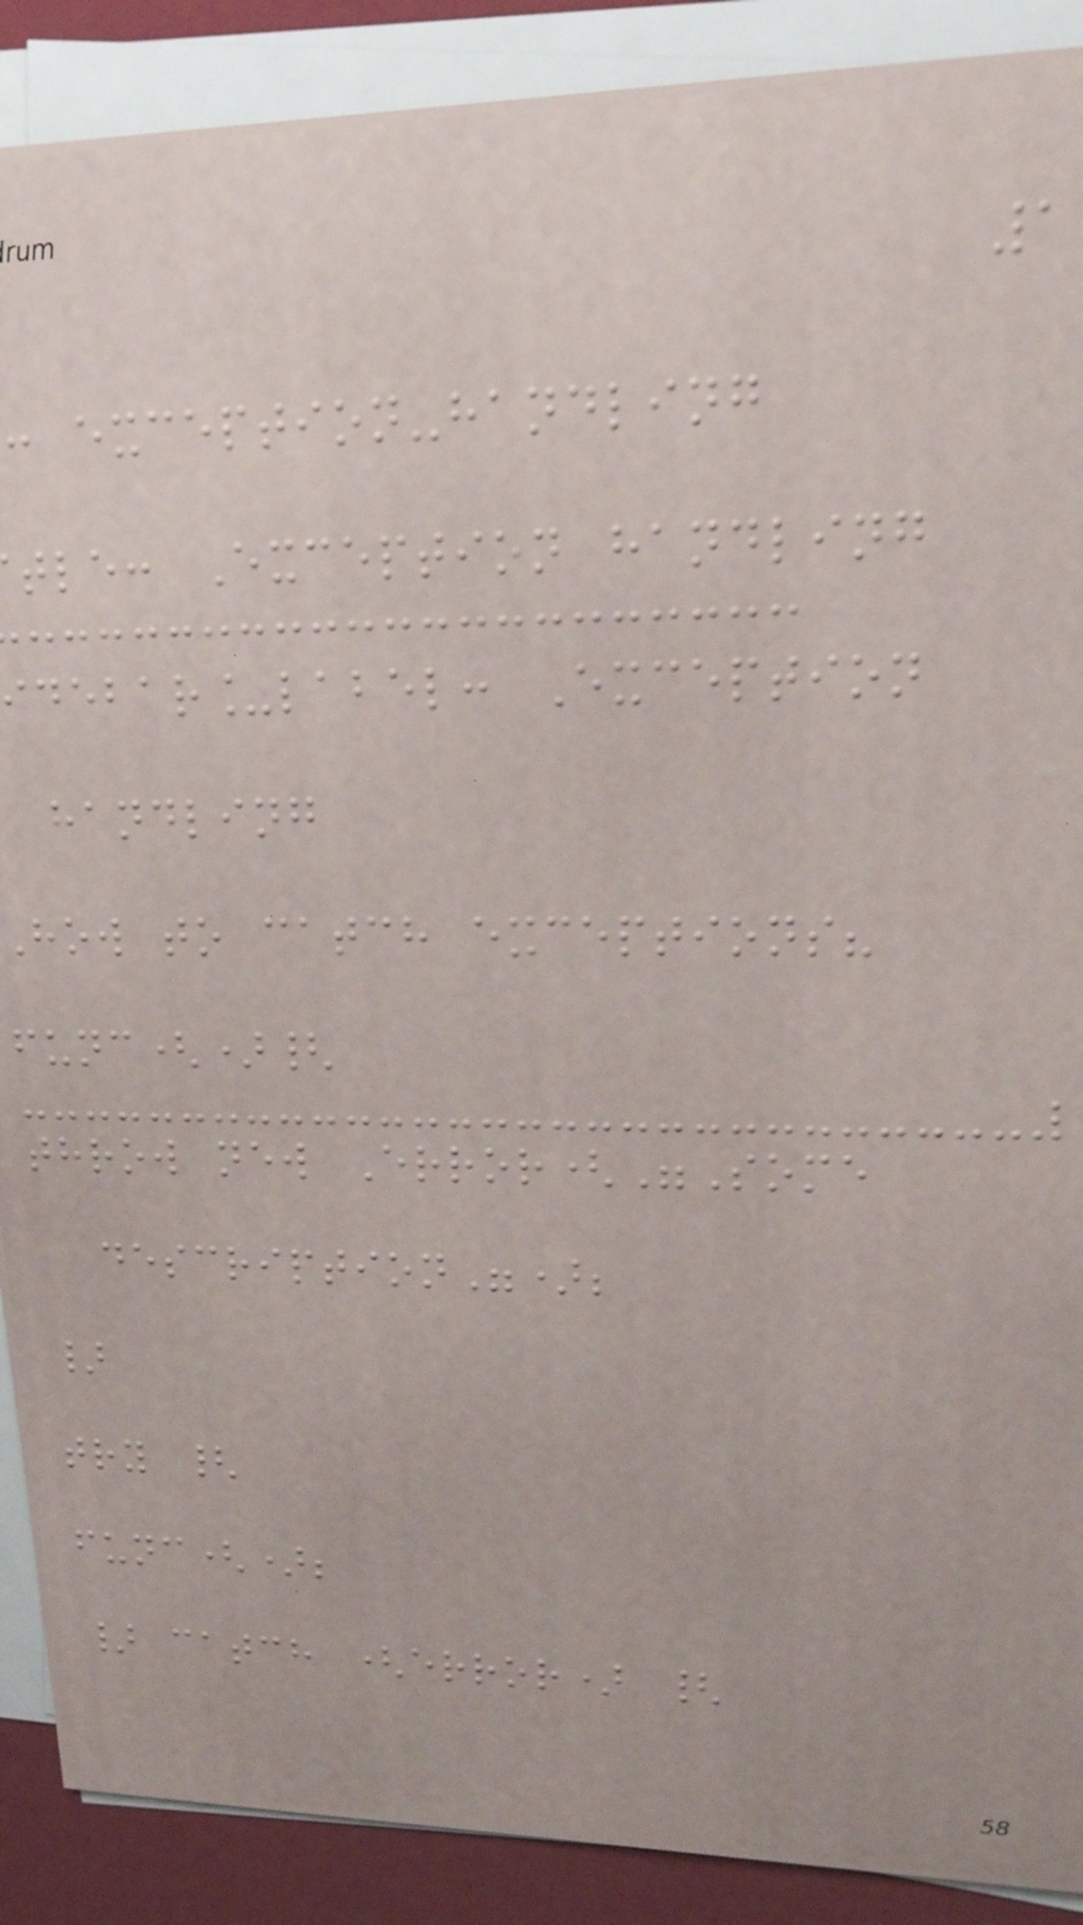: exception-handling
tle: Exception handling
idebar_label: Exception
handling
how to catch exceptions?
func(){
throw new Error("Some
description");
}
try {
func();
} catch (error) {
